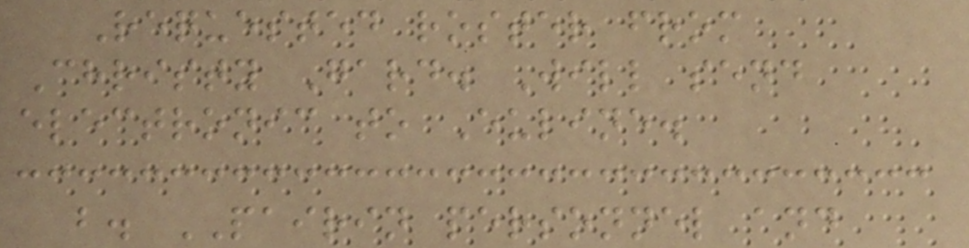Requested roster from
Christy Gard. Will send
electronic to Euline.
b. PAIRIN personnel and
